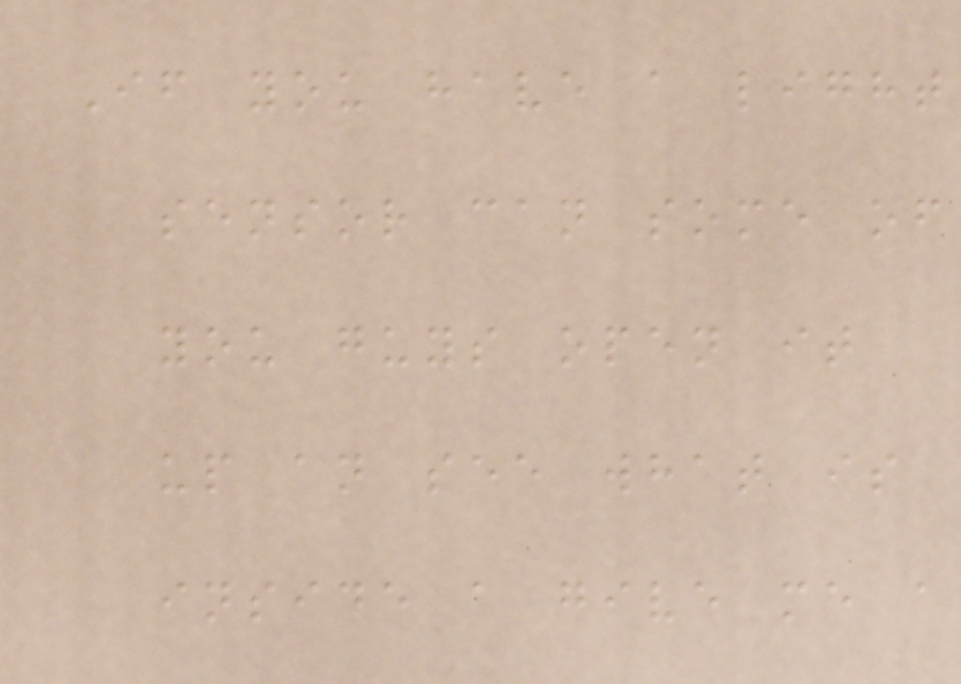If you have a light
sensor can some of
you guys open it
up an see what is
inside a give me a
